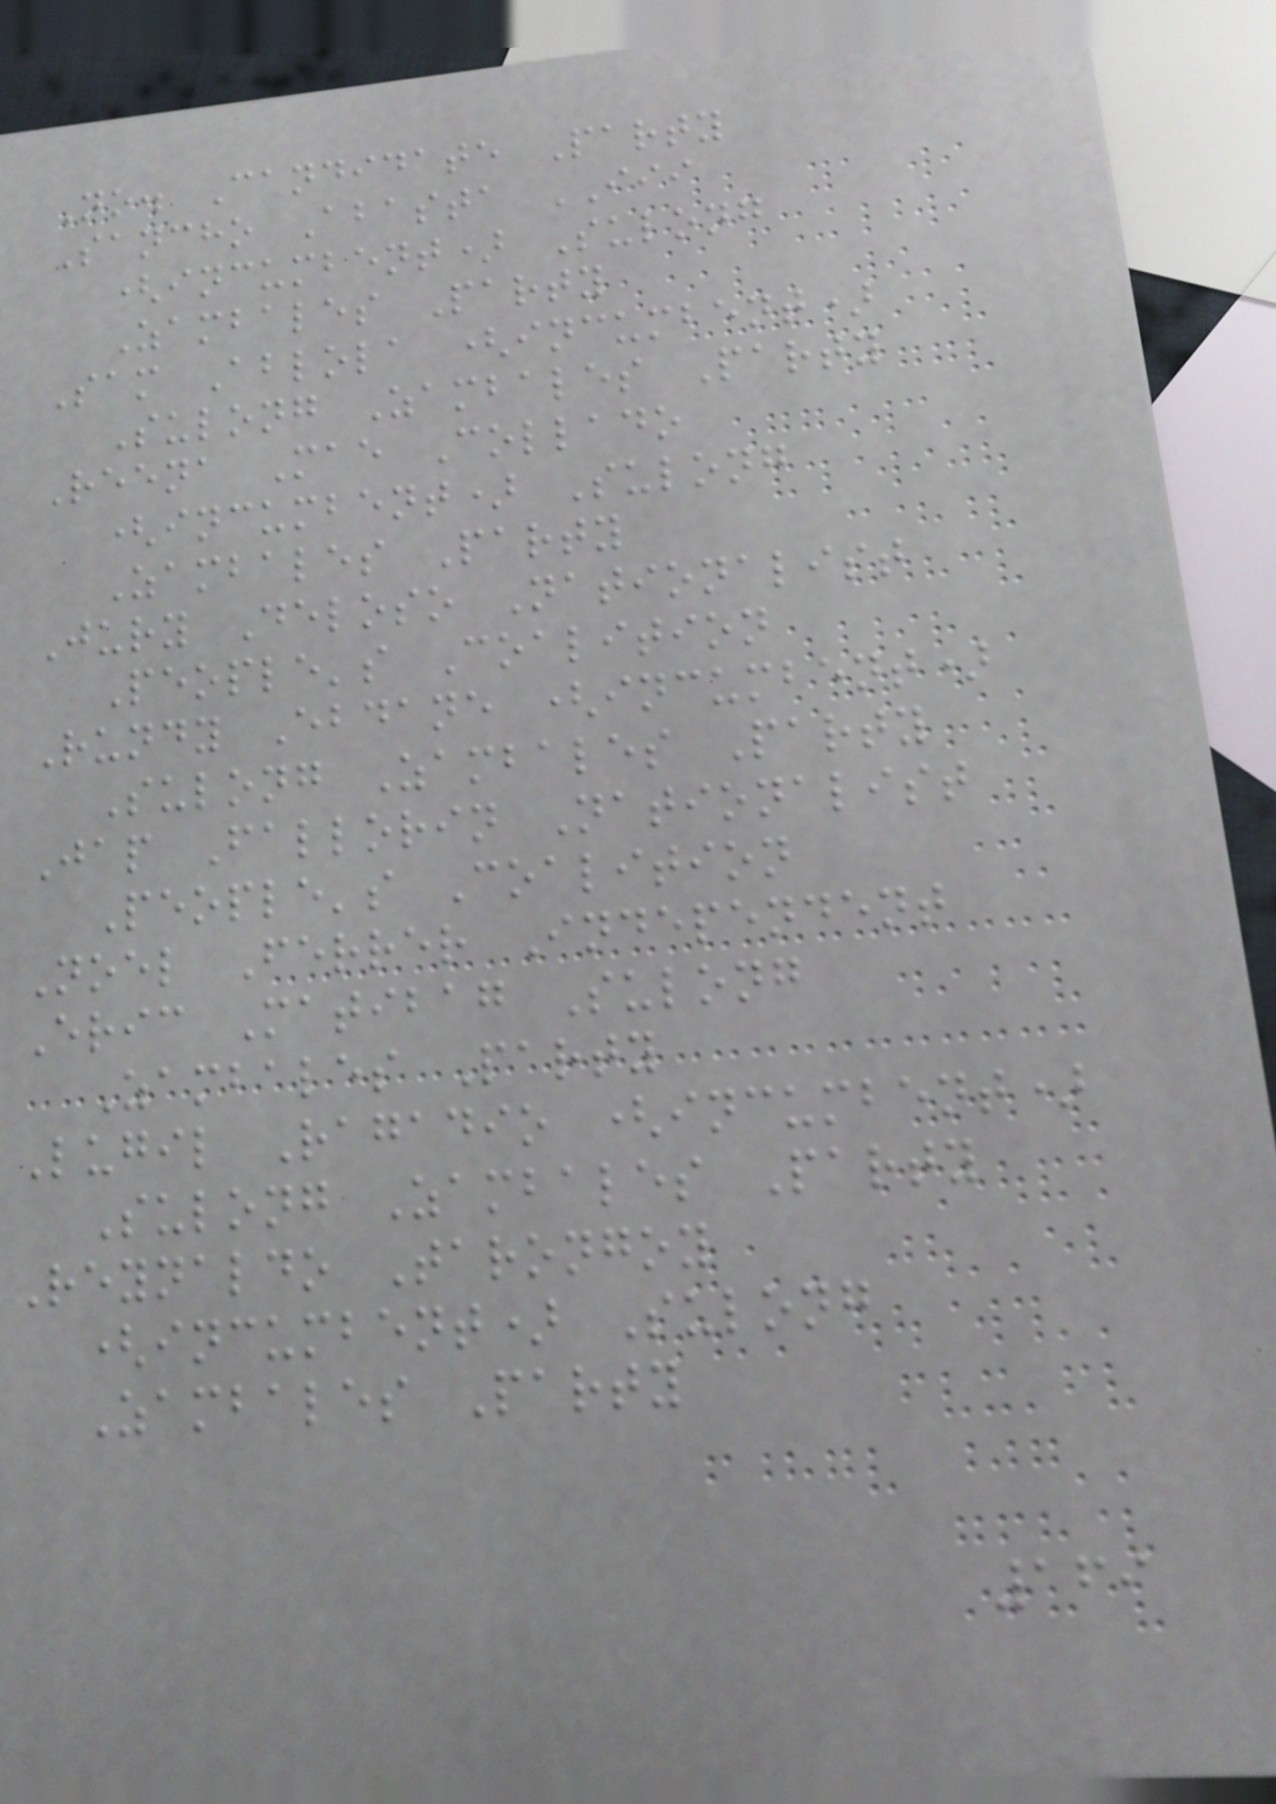No. Candidate Party
Sancho Abasta III
(incumbent) Sulong
Zambales Party
Sam Ablola (incumbent)
Sulong Zambales Party
Reena Mae Collado
(incumbent) Sulong
Zambales Party
Jury Deloso Nationalist
People's Coalition
Rundy Ebdane (incumbent)
Sulong Zambales Party
Jap Fallorin Nationalist
People's Coalition
Noel Ferrer Independent
Eric Matibag Sulong
Zambales Party
Lugil Ragadio (incumbent)
Sulong Zambales Party
Reynaldo Tarongoy
(incumbent) Sulong
Zambales Party
169
